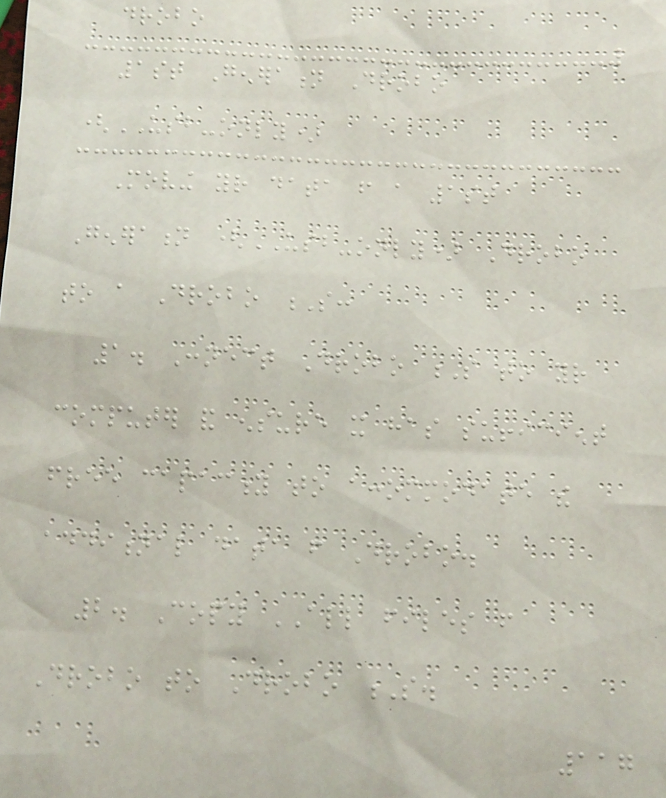drobo
1st Generation Drobo
(USB-only)
Moving your data from a 1st
Generation (USB-only) Drobo
to a Drobo S:
1. Connect Drobo S to your
computer and ensure it has sufficient
free capacity to accommodate the
additional data from Drobo.
2. Copy ALL files from
Drobo to Drobo S.
117
